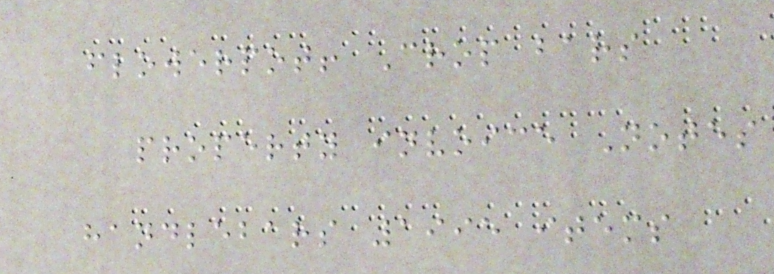flowerpot! Crop bars
property invoice Notes
handlebars 1995 items
